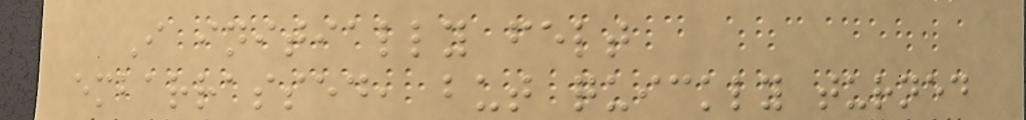I initially felt
embarrassed, but quickly turned
